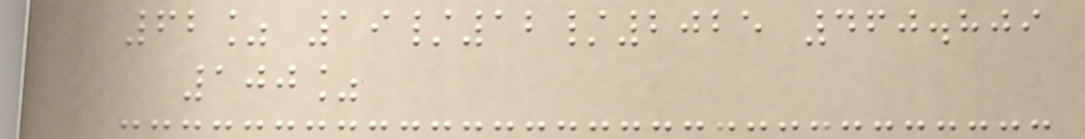62% 19/12/2025 460.809
100%
